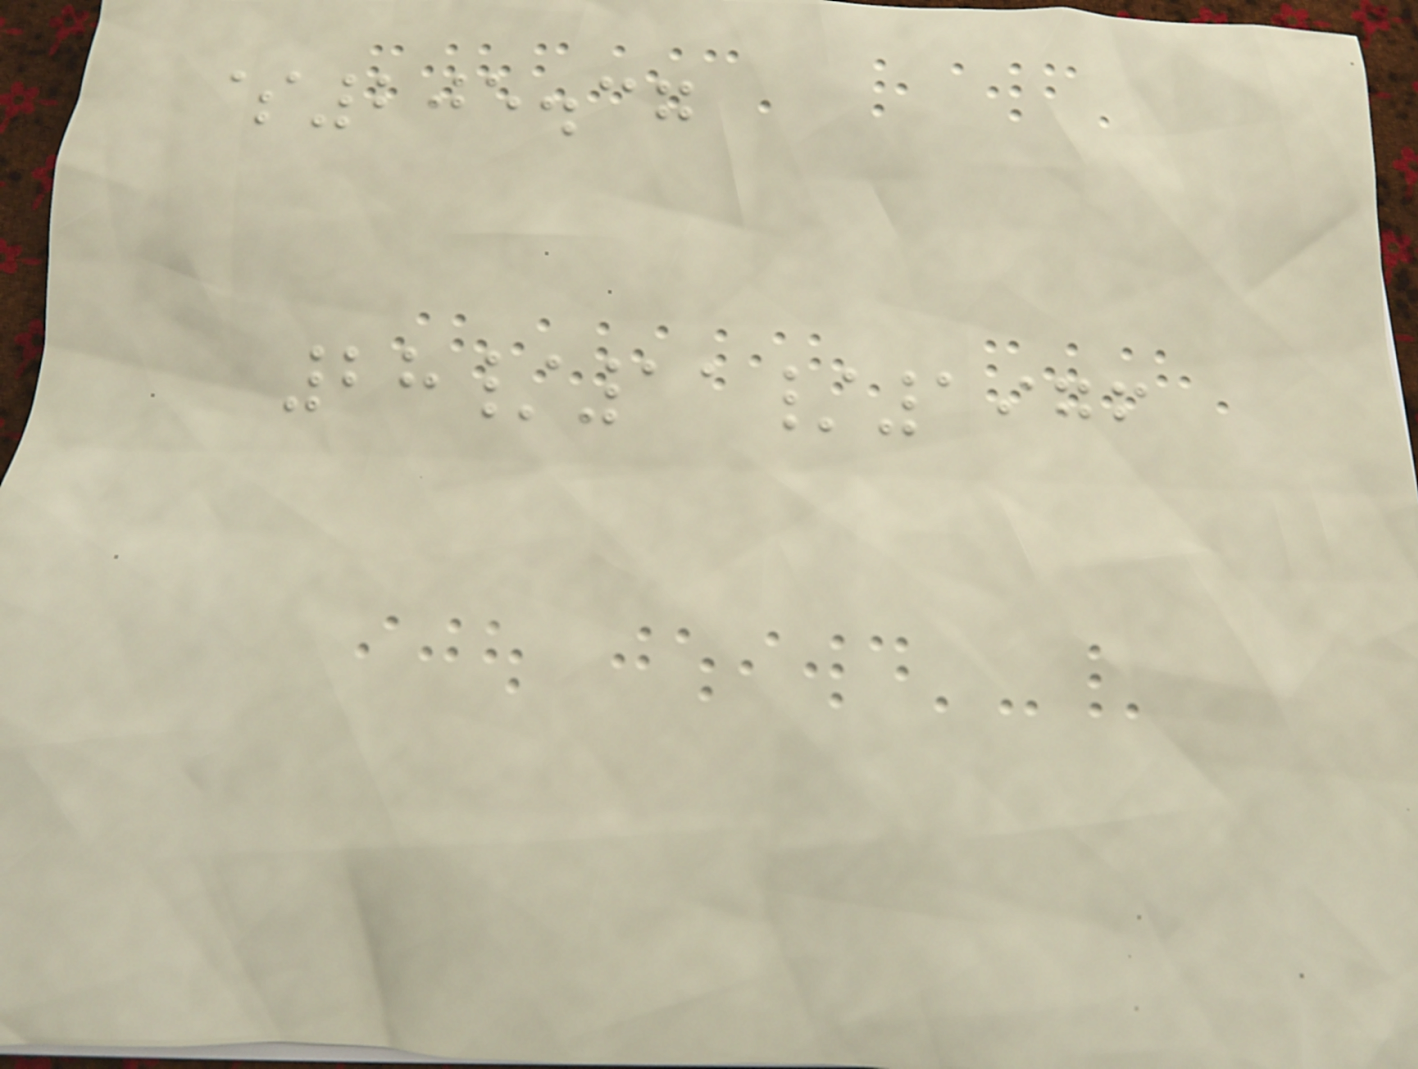$205.37
28/11/1976
